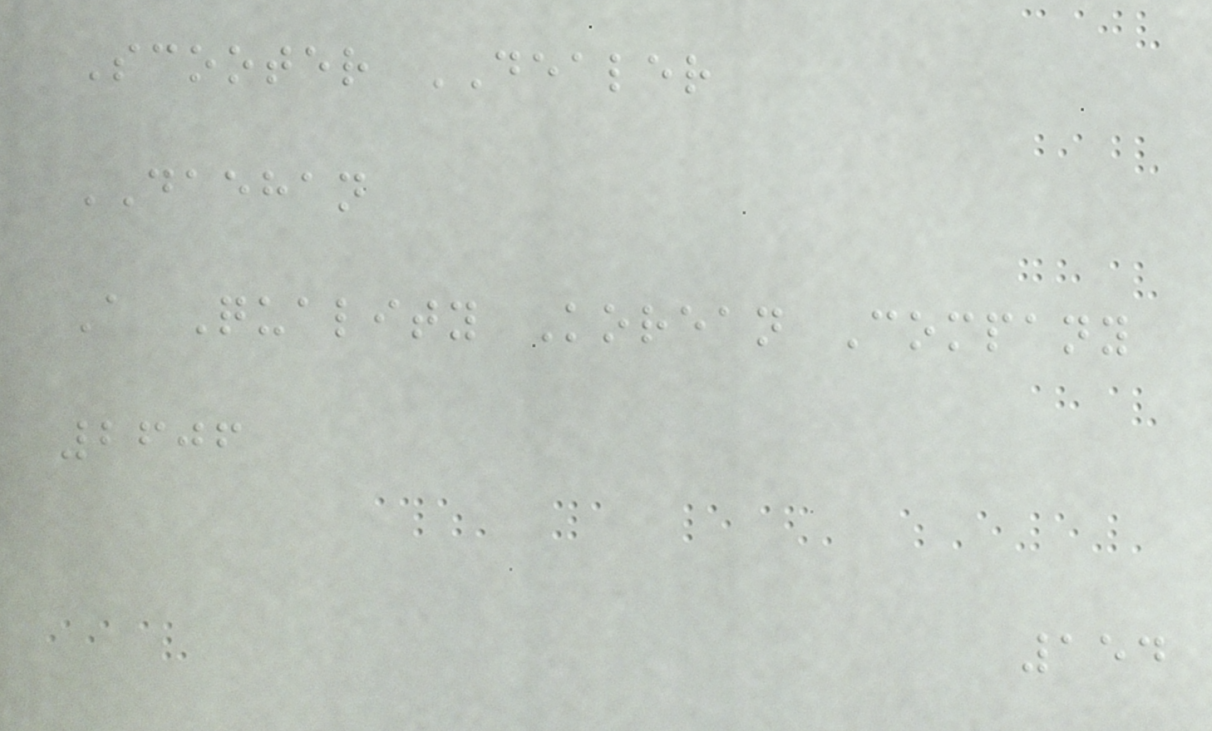Scooter DEALER
DAEHAN
A Quality Korean Company
2606
154
